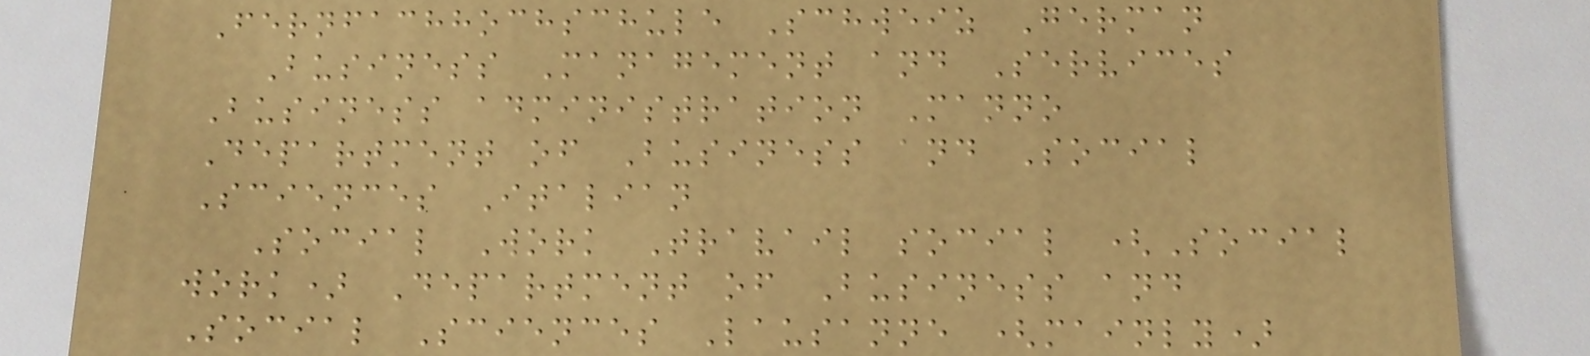Fernfachhochschule Schweiz German
Business Management and Services
Business administration Manno
Department of Business and Social
Sciences Italian
Social Work Travail social (Social
work) Department of Business and
Social Sciences Lausanne (mainly)
